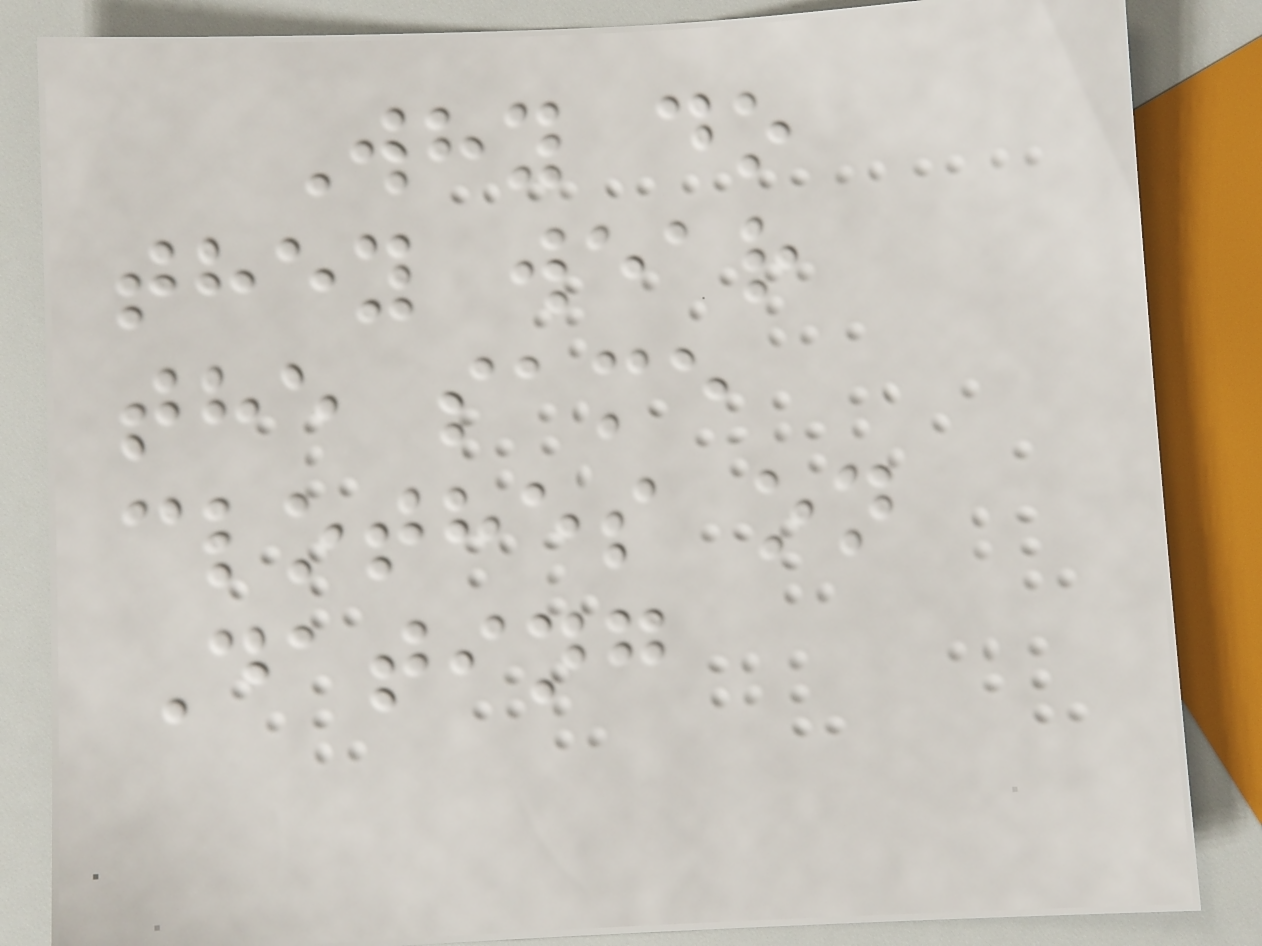Why do
they wear
the same
clothes on
Dating
